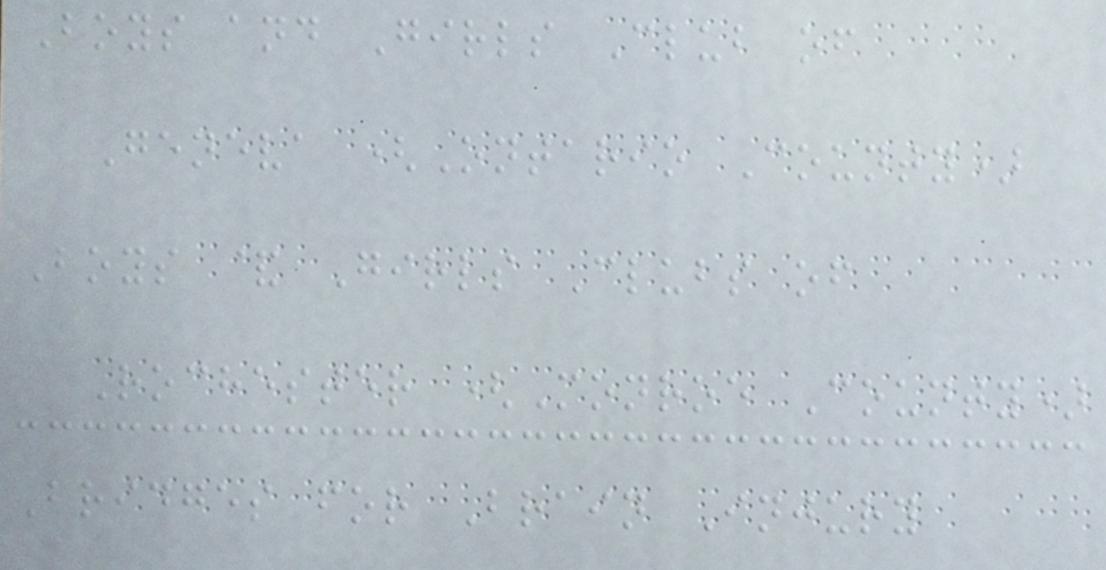Boys and Girls Club of
Geneva (Ontario County)
Boys & Girls Clubs of
Rochester (Monroe County)
Bridges for Brain Injury
